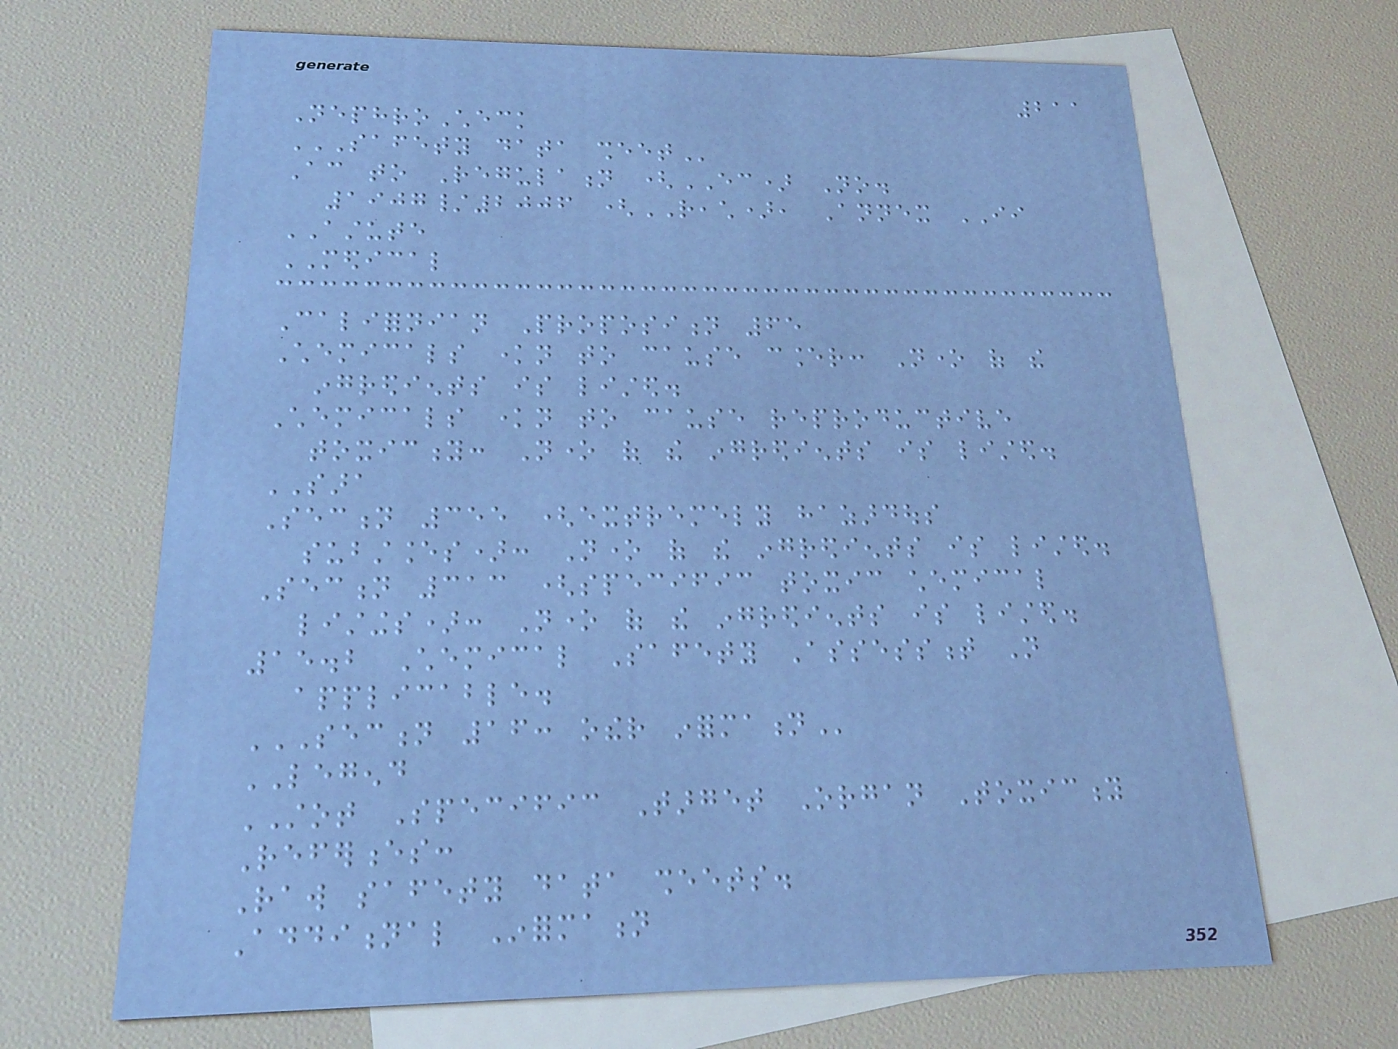211
NephroCheck
SAFETY DATA SHEET
According to Regulation (EC) No.
1907/2006 (REACH), Annex II
ASTUTE
MEDICAL
Californian Proposition 65
Chemicals known to cause cancer: None of the
ingredients is listed.
Chemicals known to cause reproductive
toxicity: None of the ingredients is listed.
SARA
Section 355 (extremely hazardous
substances): None of the ingredients is listed.
Section 313 (specific toxic chemical
listings): None of the ingredients is listed.
15.2 Chemical Safety Assessment Not
applicable.
SECTION 16: OTHER INFORMATION
LEGEND
STOT Specific Target Organ Toxicity
References:
Raw safety data sheets.
Additional Information
